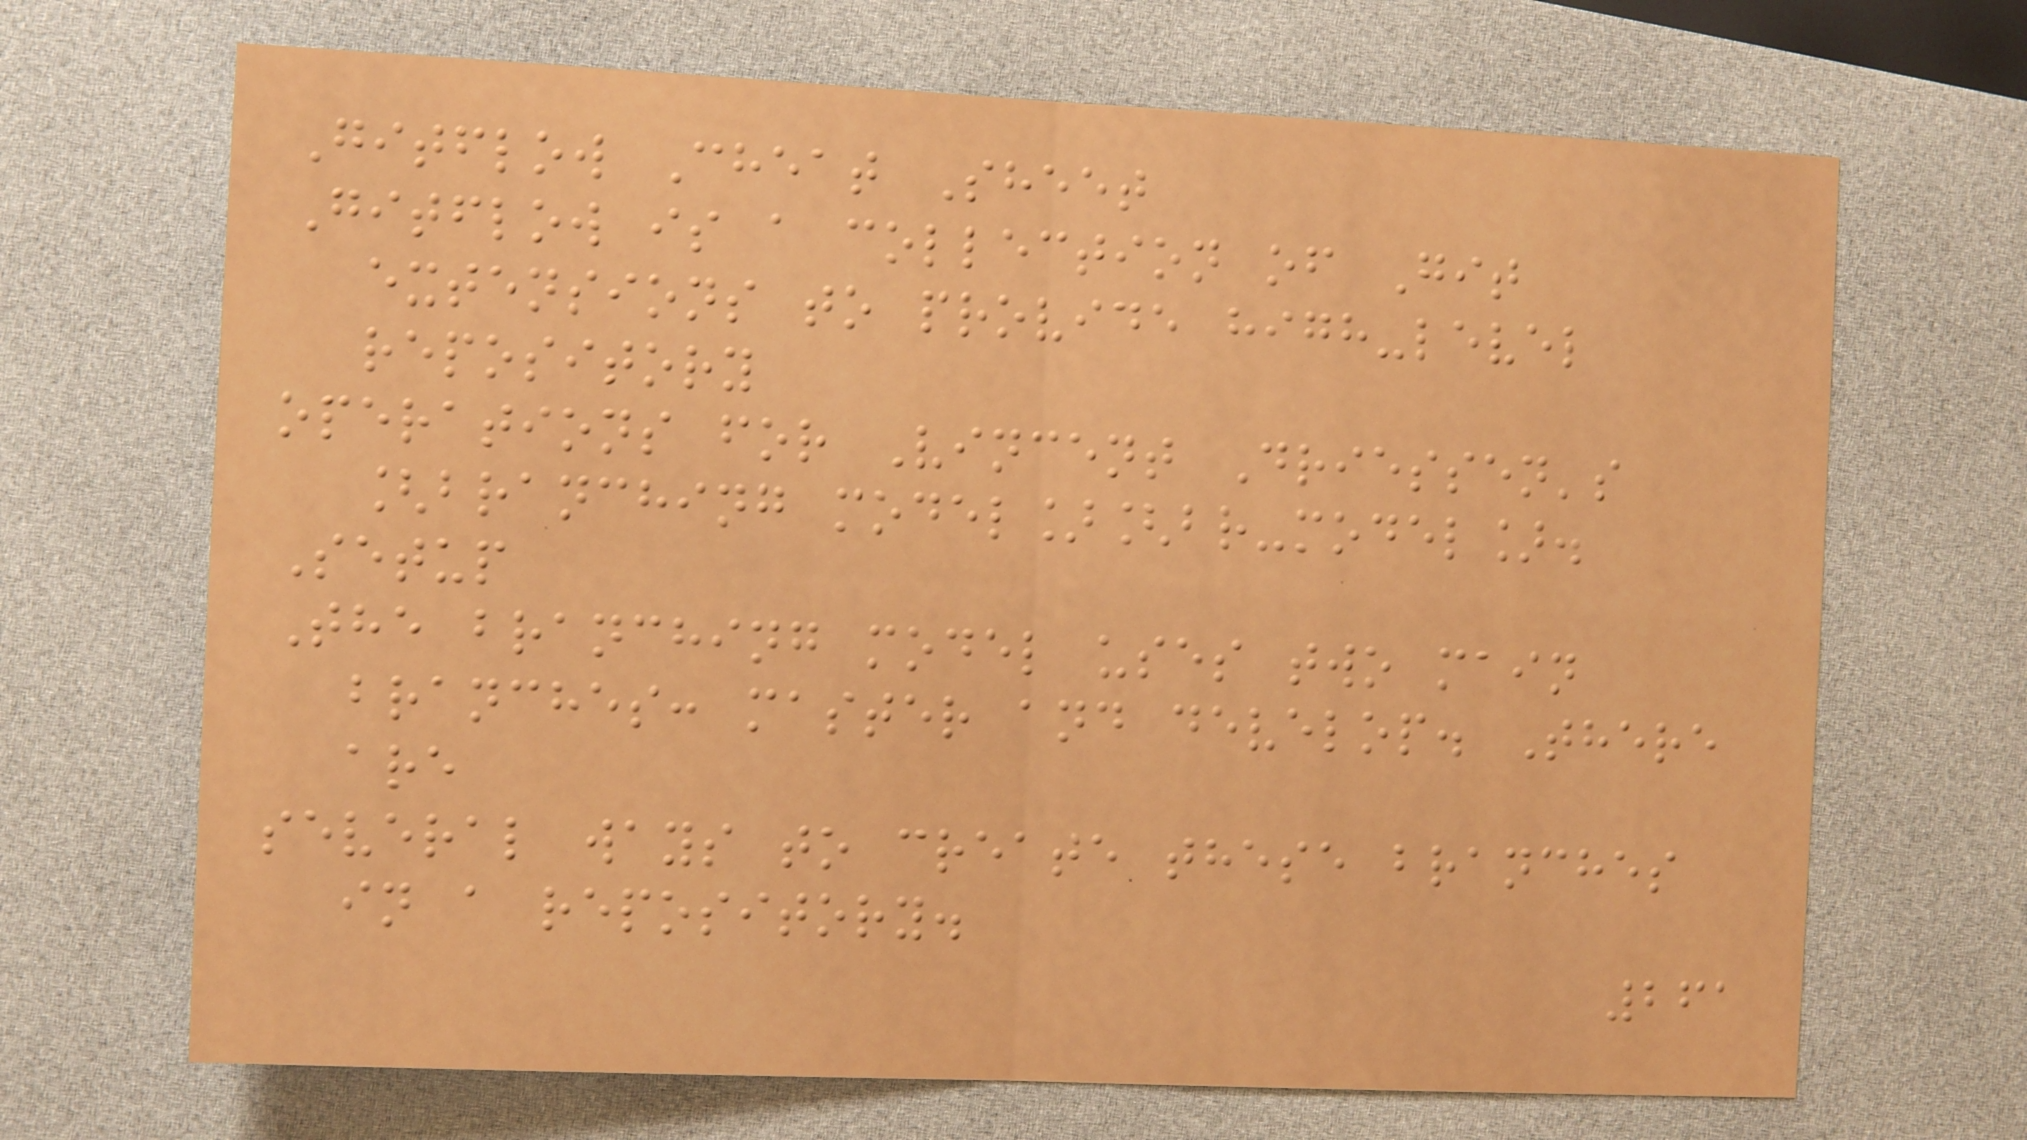Gitflow Cheat Sheet
Gitflow is a collection of Git
extensions to provide high-level
repository
operations for Vincent Driessen's
[branching model][br-model].
Setup
The branching model uses two main
branches: master and develop. There
are
several ways to create these branches
in a repository.
261
